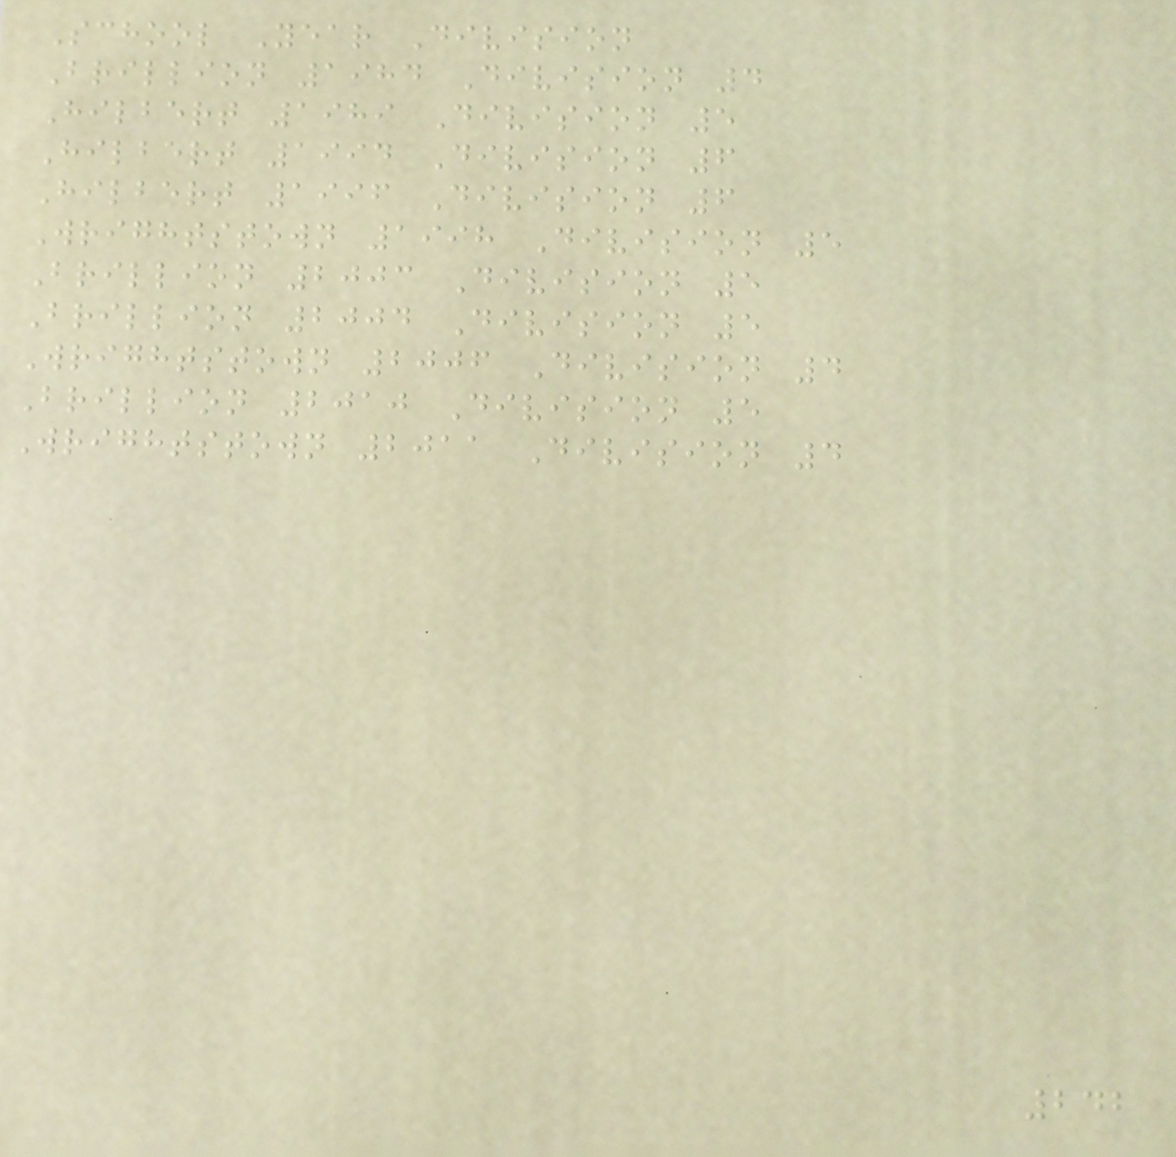School Year Division
Brillion 1984 Division 4
Hilbert 1989 Division 5
Hilbert 1994 Division 6
Hilbert 1996 Division 6
Wrightstown 1998 Division 5
Brillion 2003 Division 5
Brillion 2004 Division 5
Wrightstown 2006 Division 4
Brillion 2010 Division 5
Wrightstown 2011 Division 4
242
